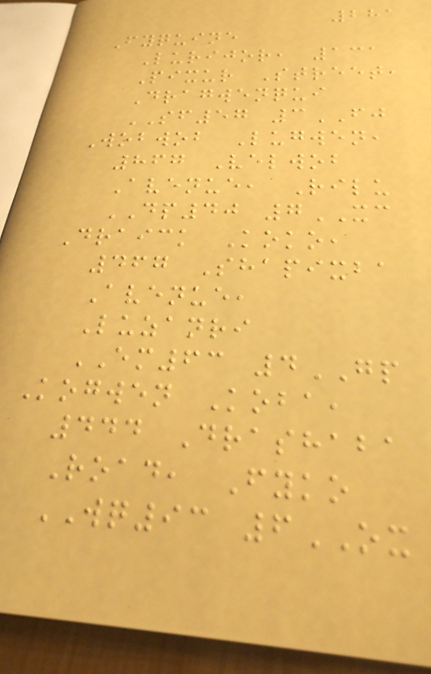281
Fyquine
Lurijor, 131
Pixur Street,
Dragwenqui
SF57 3FJ
Wobwob Lugwen,
867 Velwob
Avenue, Rilu
DP40 7XC
Draick Koko,
467 Shapixba
Avenue,
Luzanri
EM63 4GP
Kogwen Koba,
444 Drashaba
Road, Fyko
WQ93 6OX
